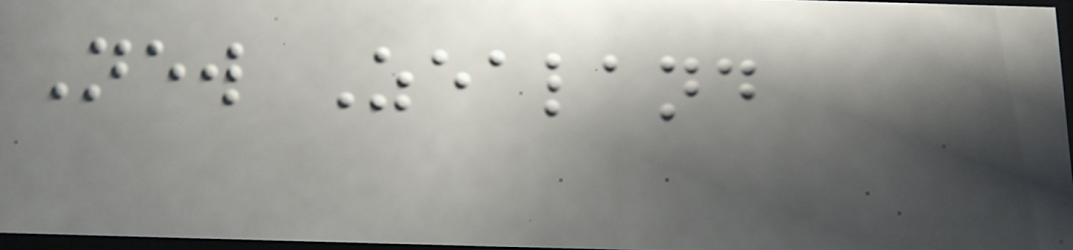New Zealand
